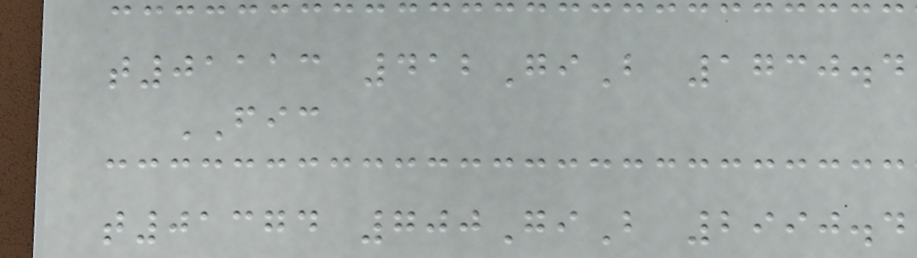t01113 412GiB 1730.4
FIC
t01374 700GiB 2990.4
